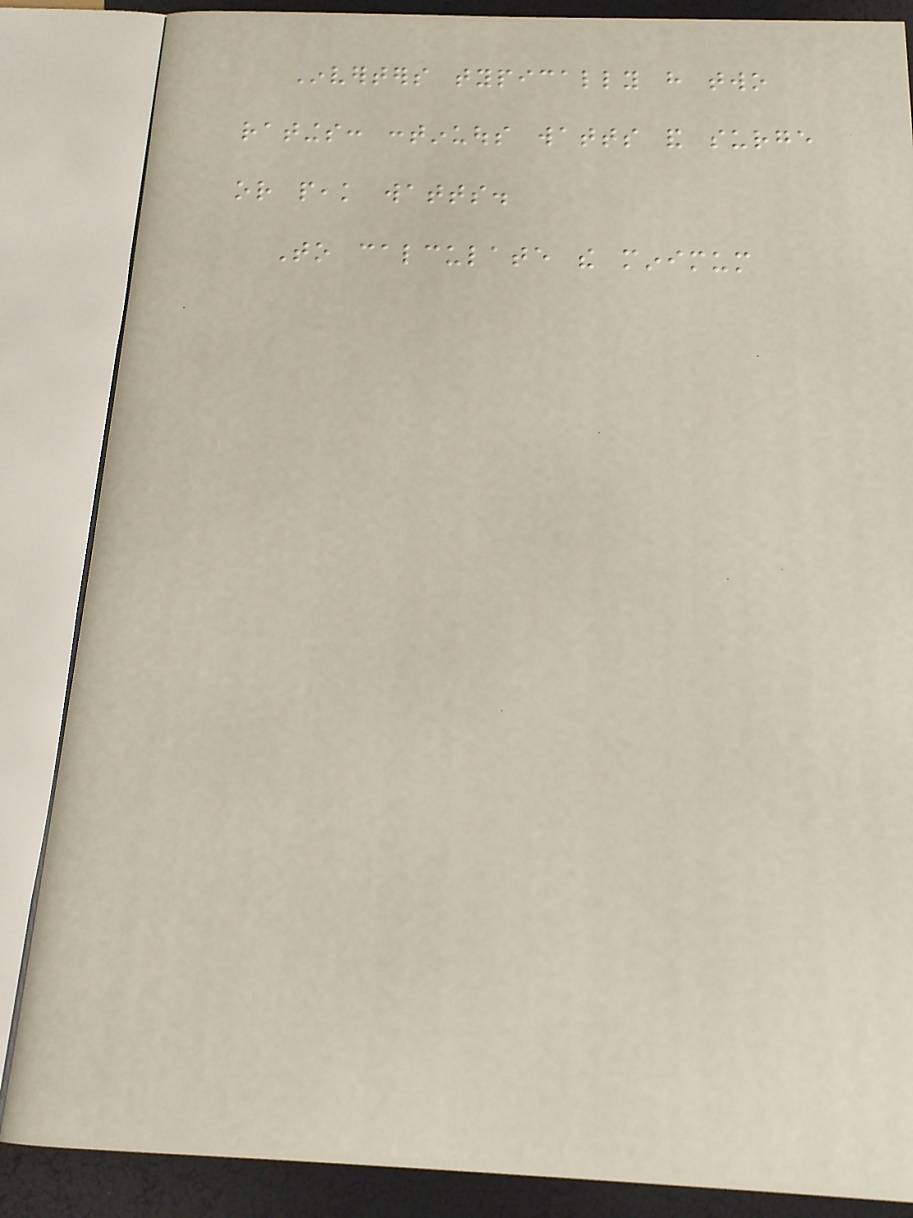Inverters typically have two
ratings: continuous watts and surge
or peak watts.
To calculate the minimum
